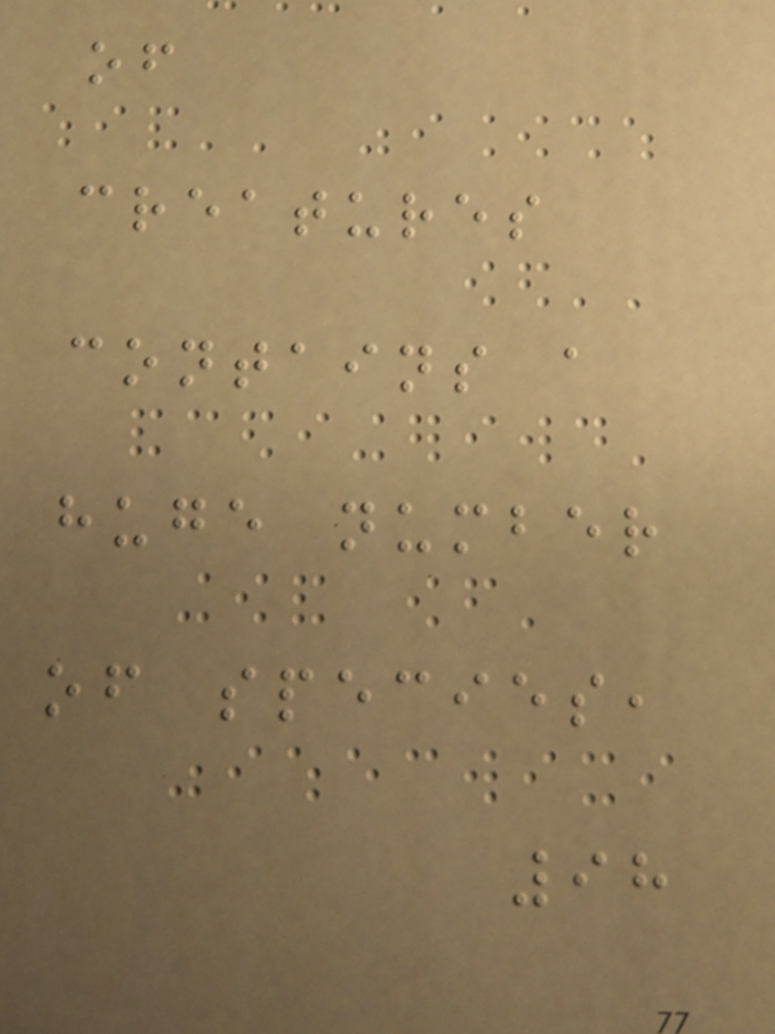of
creatures
contains a
huge number
of species,
98
